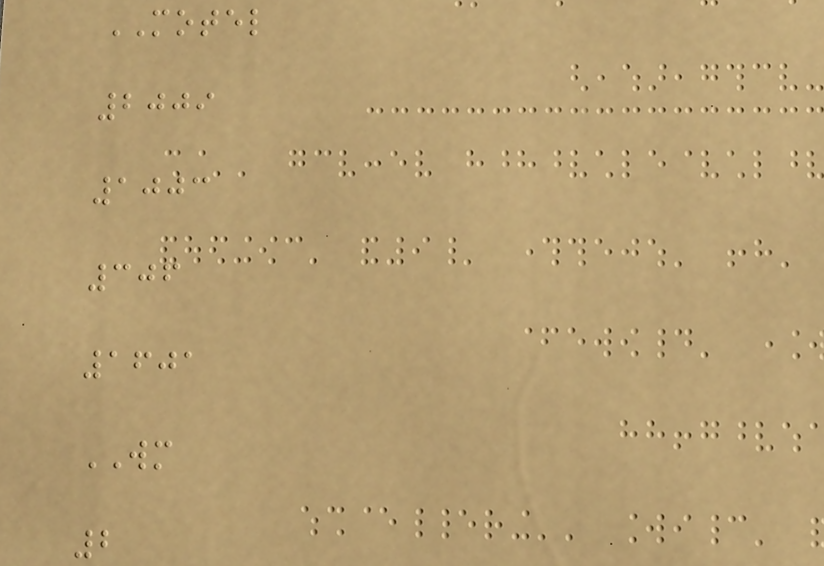MOTEL
2009
1003
306
1601
WM
2
